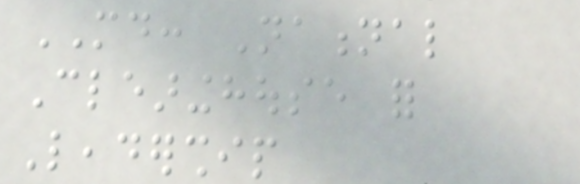MD: National
Clearinghouse for
Leadership
